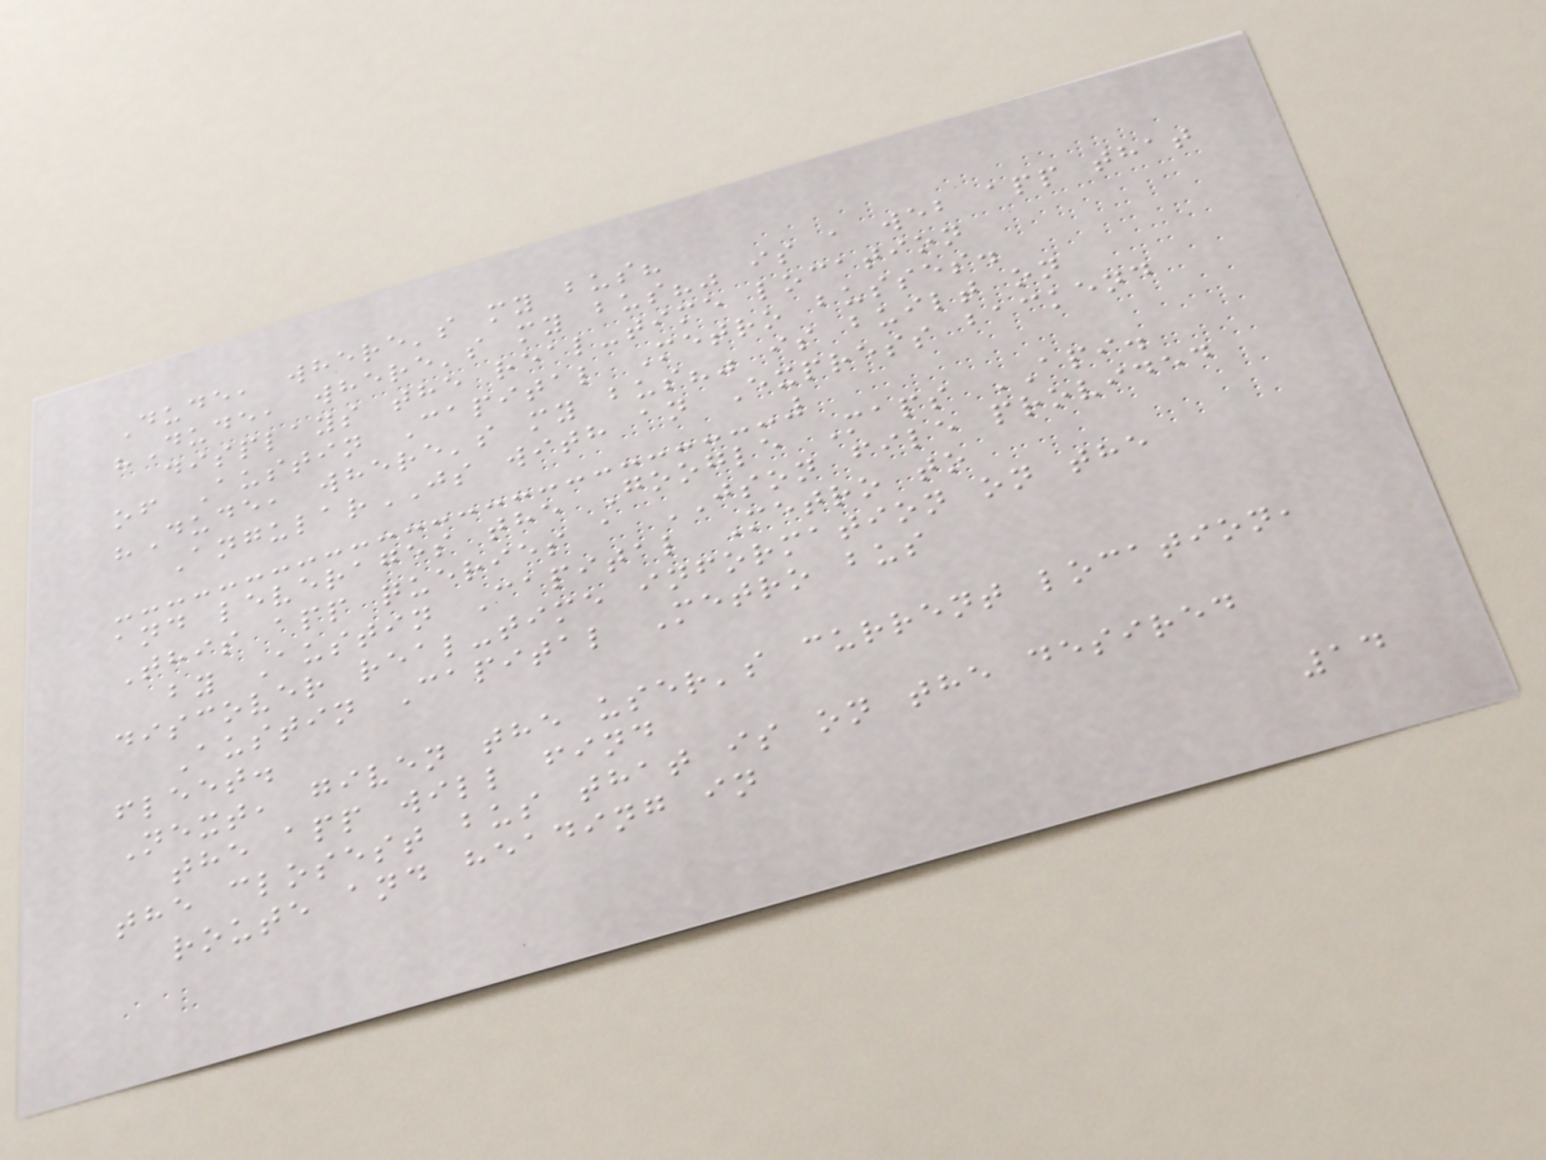Dude, where's my bus?
"Dude, where's my bus?" is a web app that
displays the real-time location
of Austin Capital Metro busses.
"Dude, where's my bus?" is built on
AngularJS with an Express backend
and leverages the Google Maps API.
This app queries a JSON file provided
by Austin Capital Metro to
discover real-time information on the
Austin Capital Metro bus
fleet.
Next, given the user's current location,
the app will find
the closest bus that is on the desired
route and heading in
14
